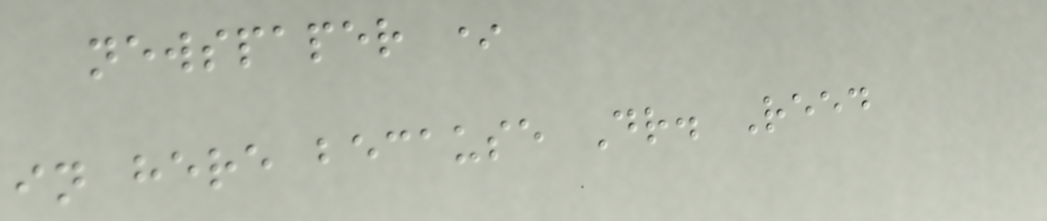newspaper *
in here because Dr. Reed
